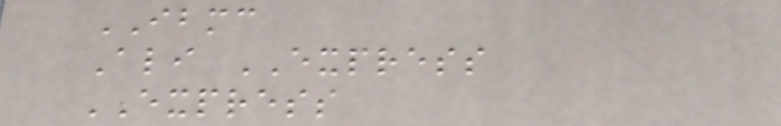IBMC
Ali EXPRESS
EXPRESS
